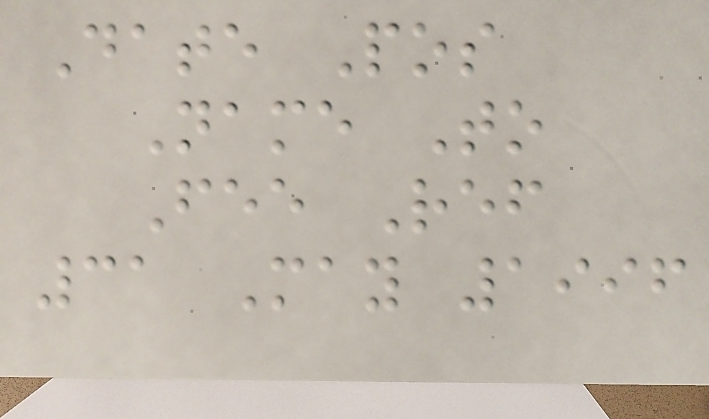Date Pos
Name To
Fee Ref
31 May 1996
